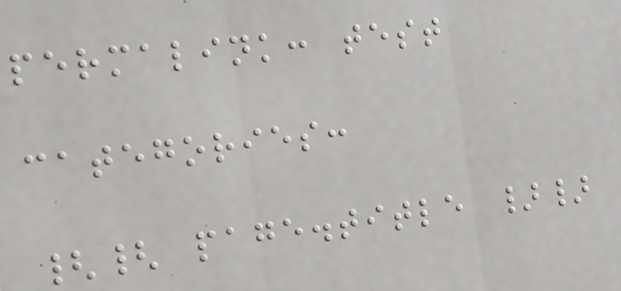permalink: test
categories:
{{ page.title }}
